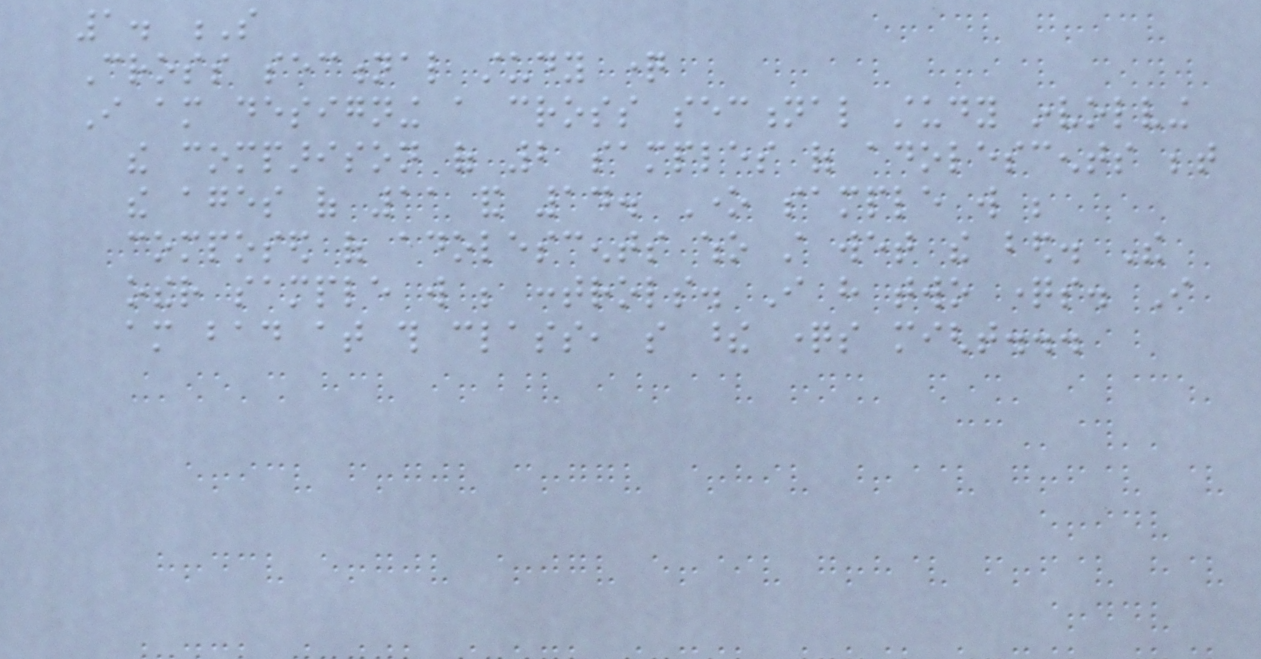1. S
Cross sectional study question
I am designing a cross sectional study involving
the comparison of 2 samples of adolescents between
the ages of 11 and 14. One sample will be
composed of adolescents who still wet the bed. The
other sample will be controls. I have two questions. I
am bad at this class, so these questions might...
